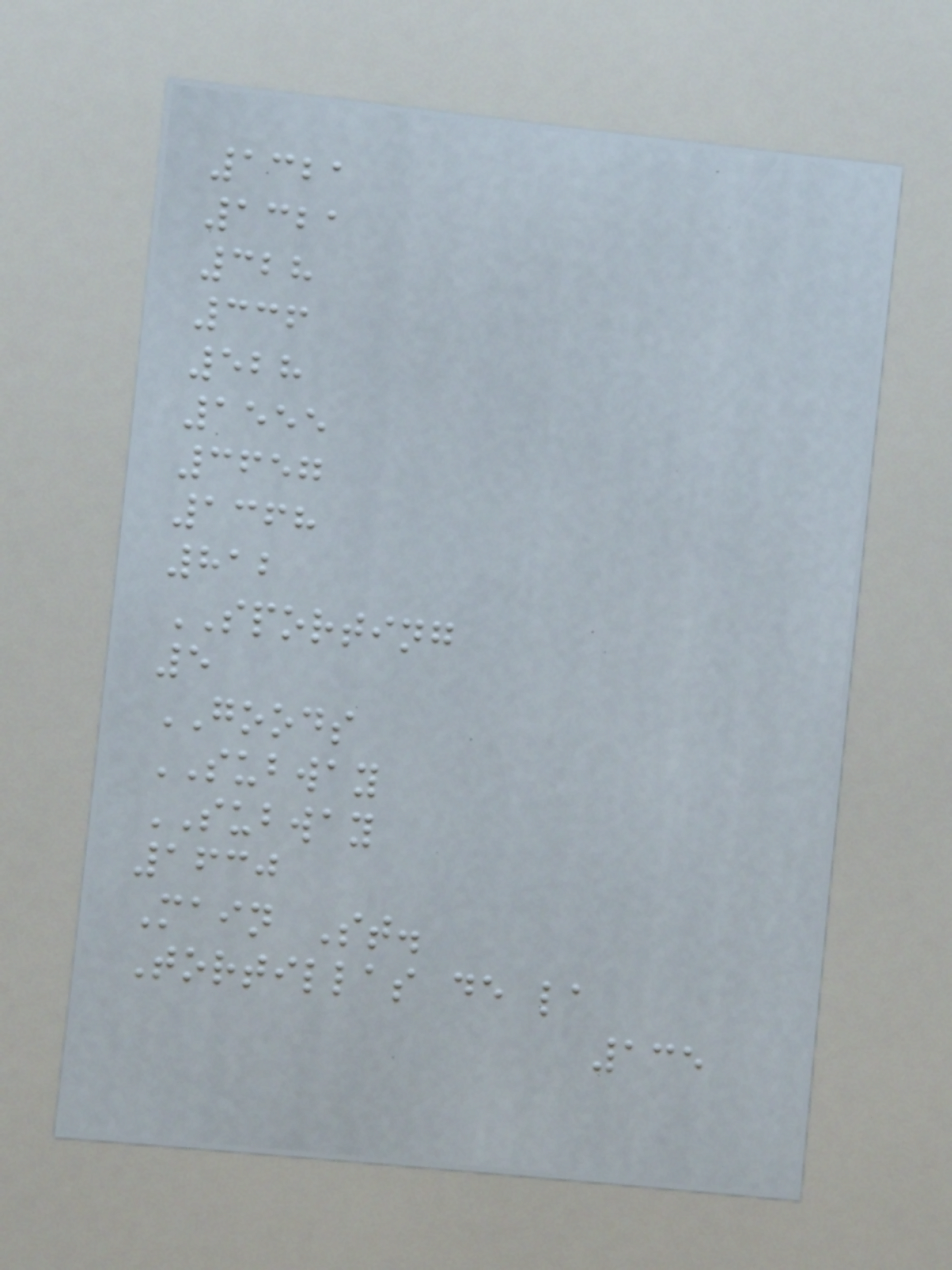1321
1321
328
336
528
1555
3657
1368
812
SPORTING
5
GOODS
SUBWAY
SUBWAY
1630
Main St.
Tortillas de la
135
